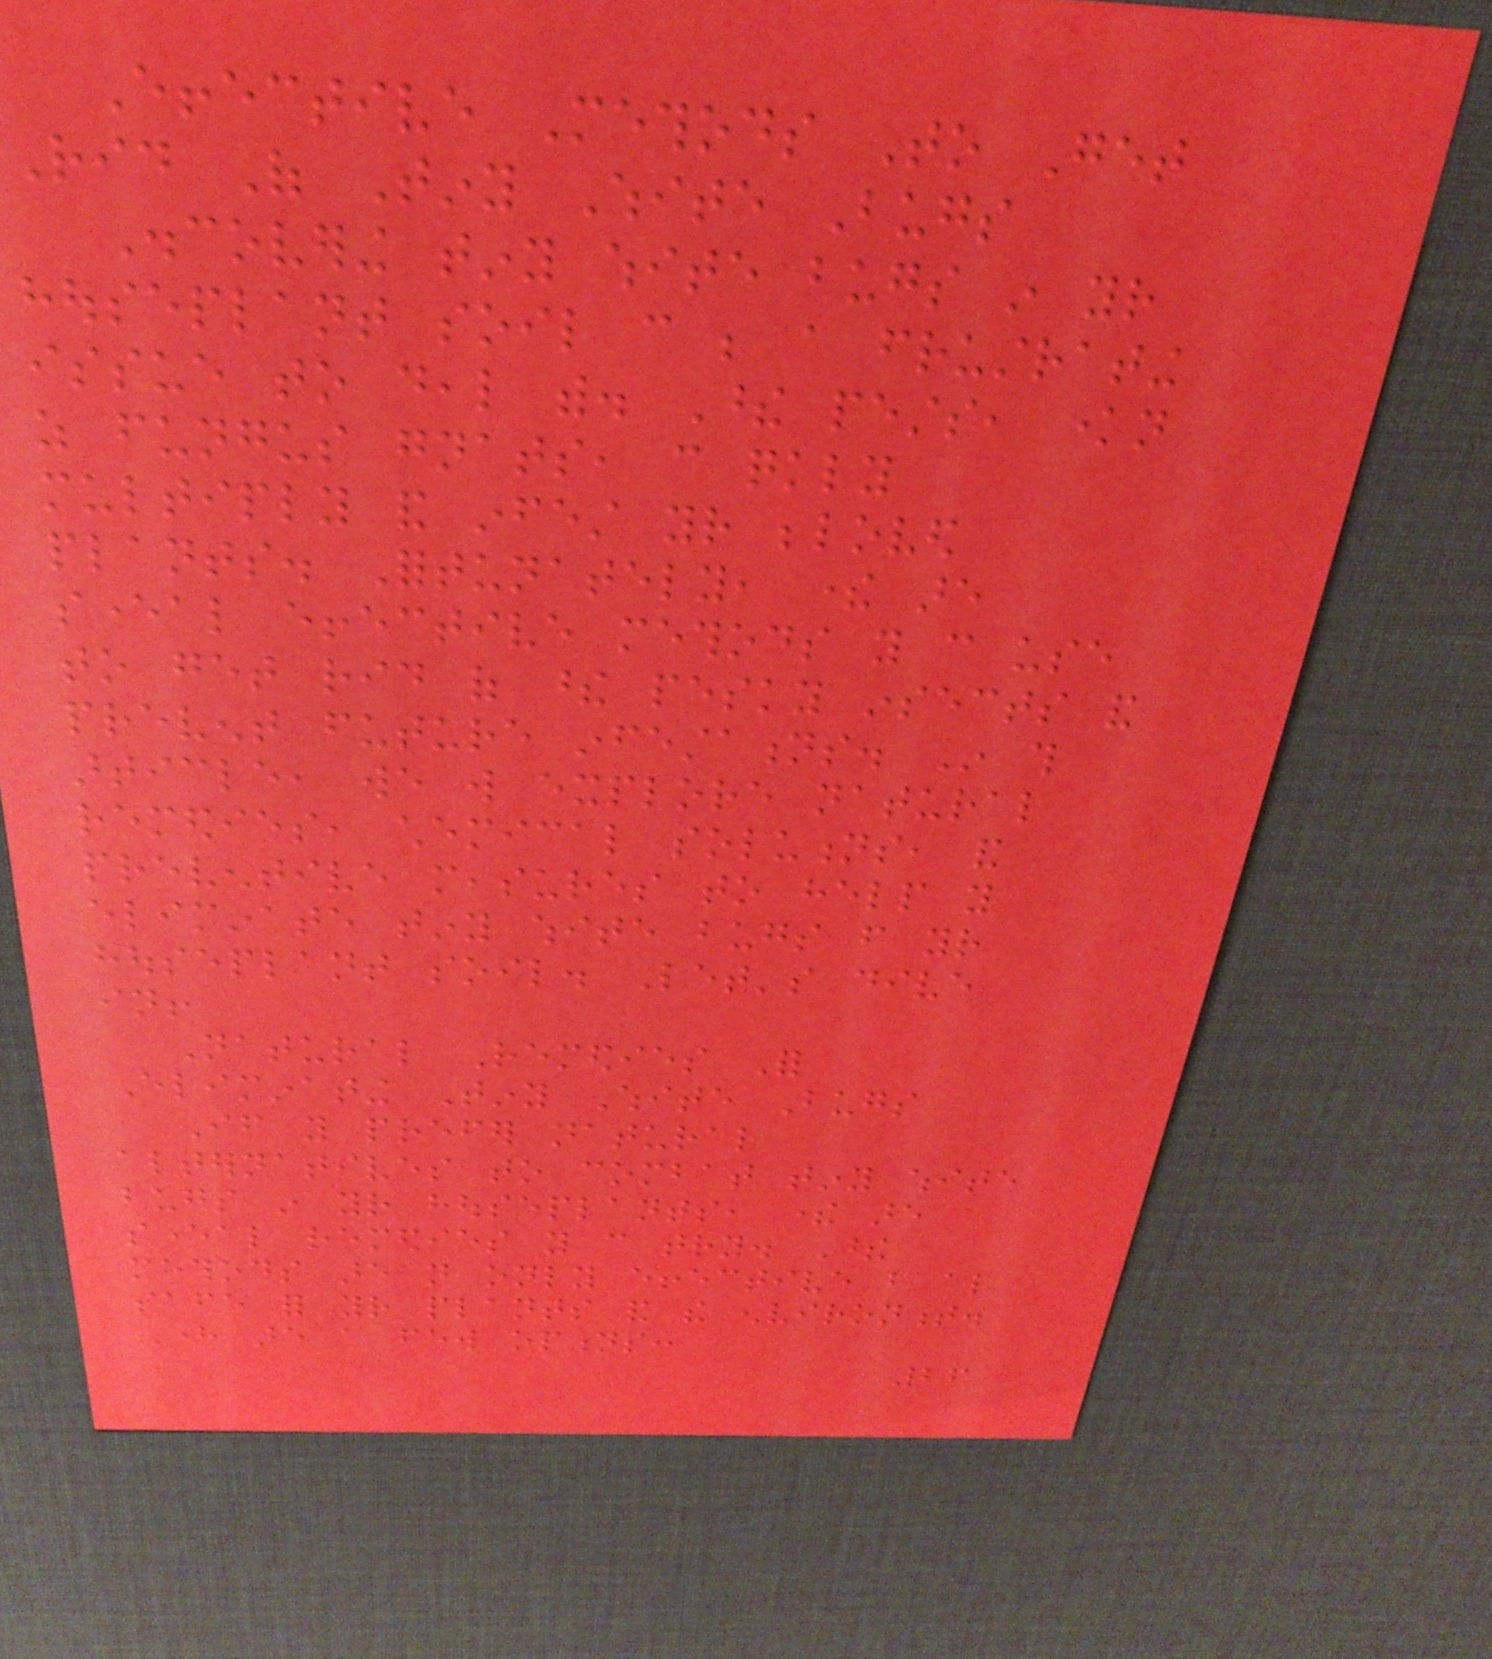Effective Methods To Get
Rid Of Tiny White Bugs
Discovering tiny white bugs in your
houseplant soil can be a frustrating
issue to deal with. These pests, known
as fungus gnats, can quickly
multiply and infest your beloved
plants. Fortunately, there are
several effective methods you can use
to get rid of these pesky insects and
prevent future infestations. In this
article, we will explore natural
remedies, chemical solutions, and
preventive measures to help you
eliminate tiny white bugs from your
houseplant soil. Let's dive
in!
Natural Remedies For
Eliminating Tiny White Bugs
If you prefer natural
alternatives to combat tiny white
bugs in your houseplants, there are
several remedies you can try. These
methods are not only effective but also
safe for your plants and the environment.
Here are a few options:
26
